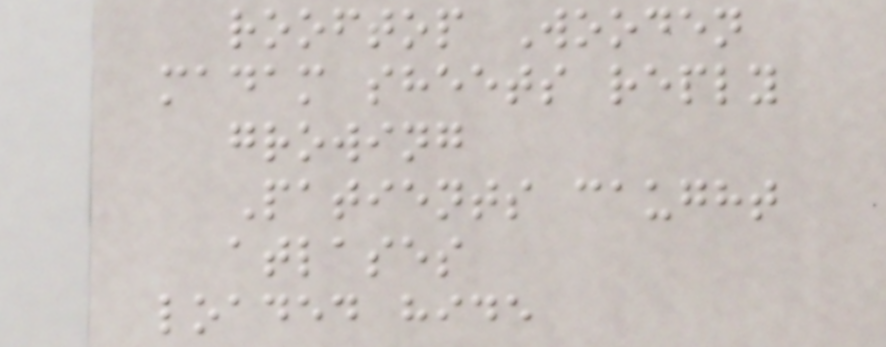rooftop Wooden
madam sheets reply
growing
Patients caught
atlases
loaded hide
